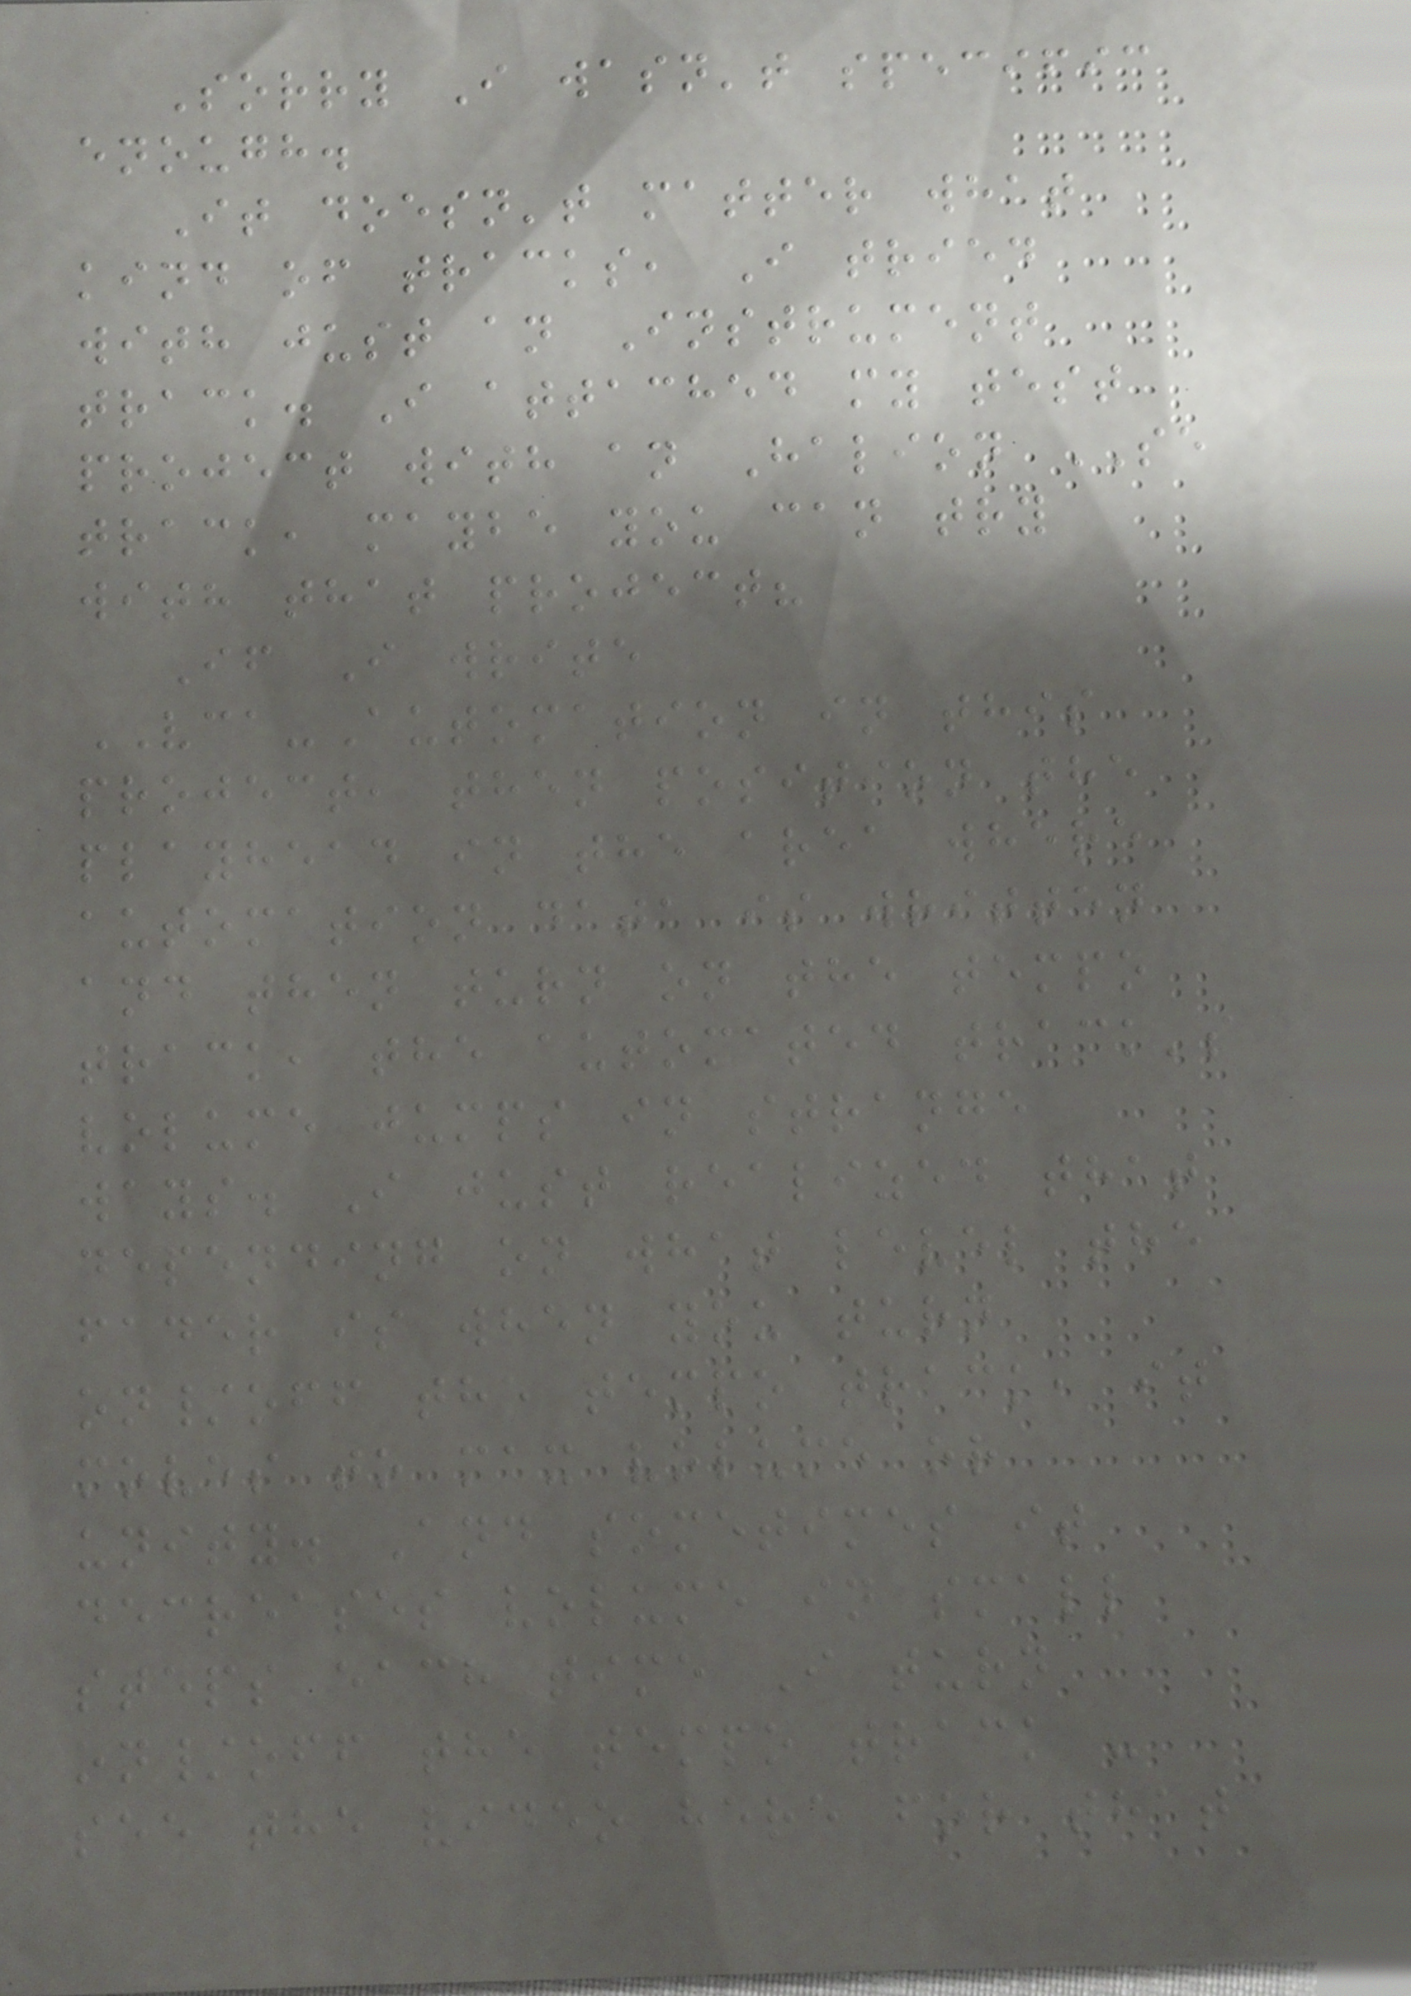Sorry I wasn't specific
enough.
It doesn't matter what
kind of tracks, I tried
with just an Instrument
track. I attached my test
project with an Halion SE
track, maybe you can try
with that project?
If I write
VCA-Automation in this
project, then position the
playhead in the area where
automation data is written
and then turn on the tempo
track, the automated track's
volume jumps in strange
ways. I just realized that
depending on what level the
fader is when you turn
on/off the tempo track, it
moves to max volume or
unity. And sometimes it
decreases volume in small
steps each time I turn
on/off the tempo track -
see the video here for that
